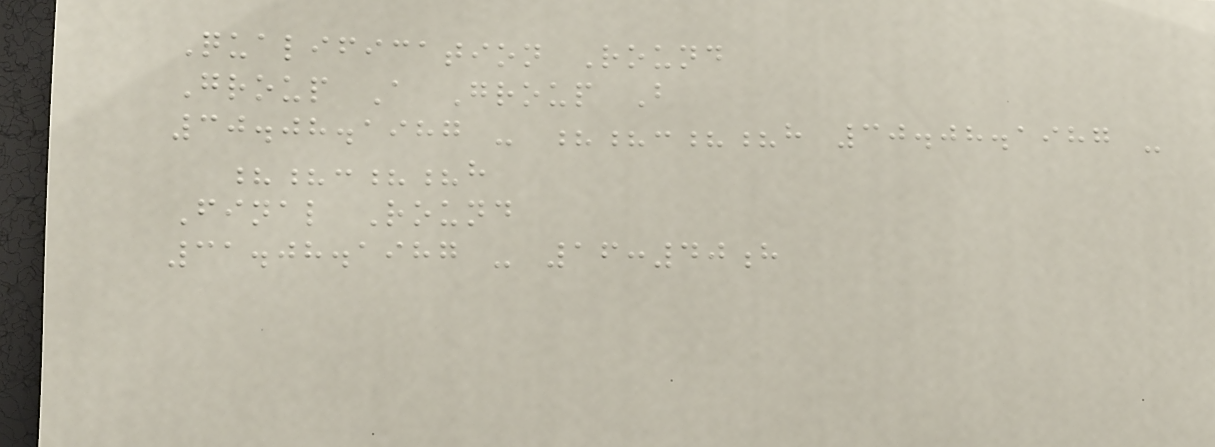Qualification Round
Group A Group B
30.08.1987 - ??:??h 30.08.1987 -
??:??h
Final Round
31.08.1987 - 16:40h
